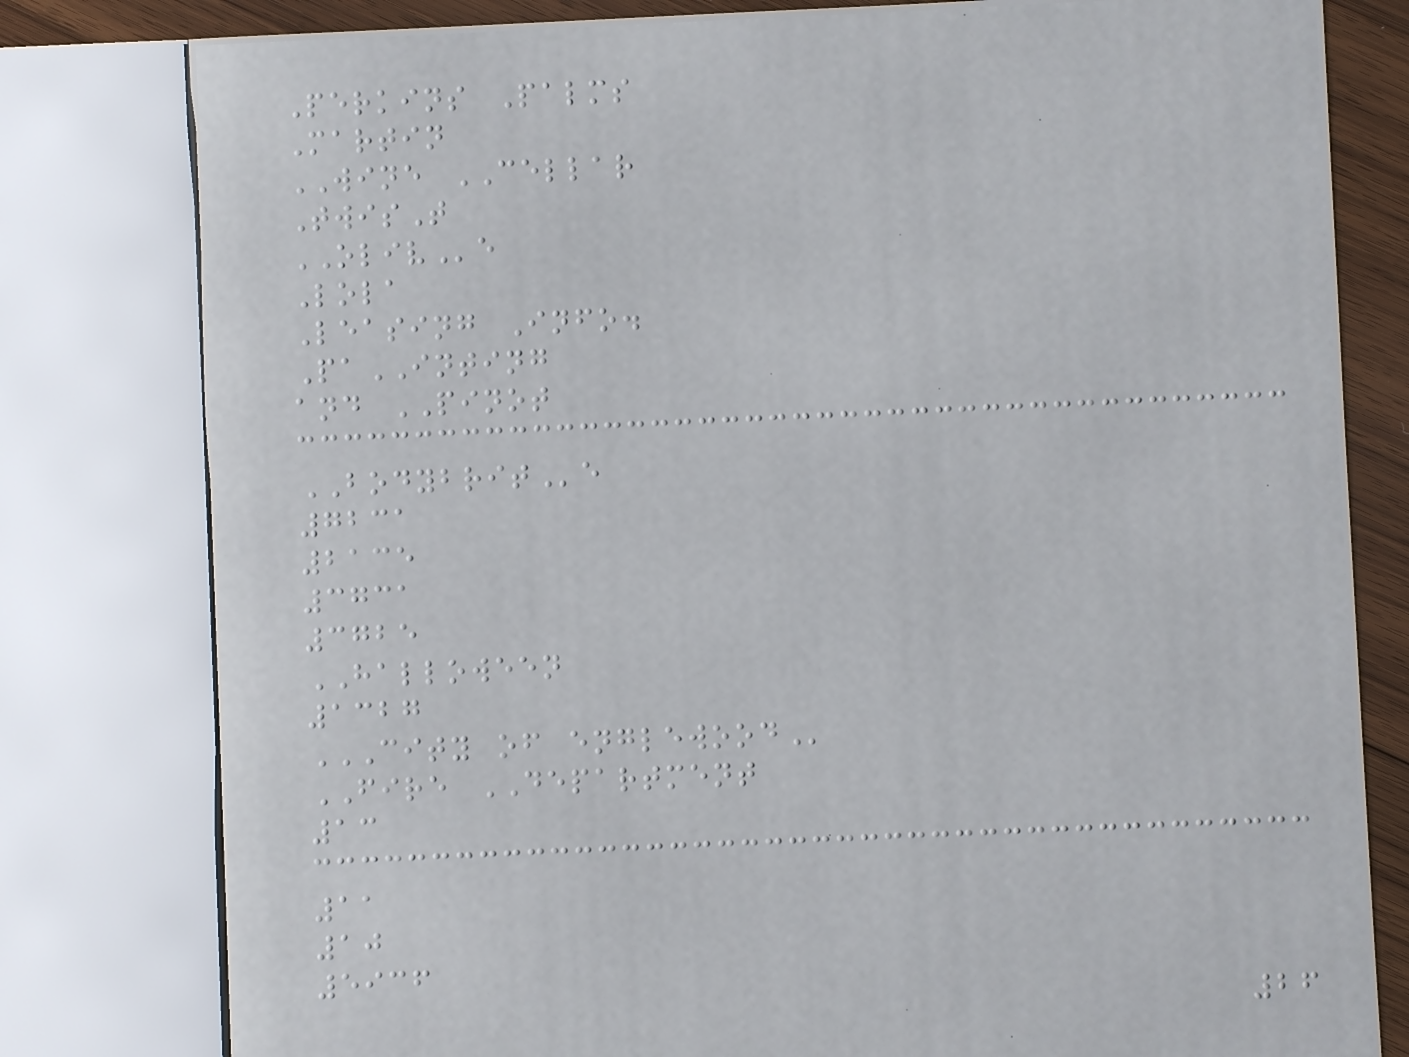Perkins Palms
Martin
WINE CELLAR
TwisT
OLIVe
Lola
Leasing Info.
PaINTING
and PINOT
BODYBRITe
7231
2135
3731
3725
HALLOWEEN
1327
CITY OF ENGLEWOOD
FIRE DEPARTMENT
13
11
10
5936
26
